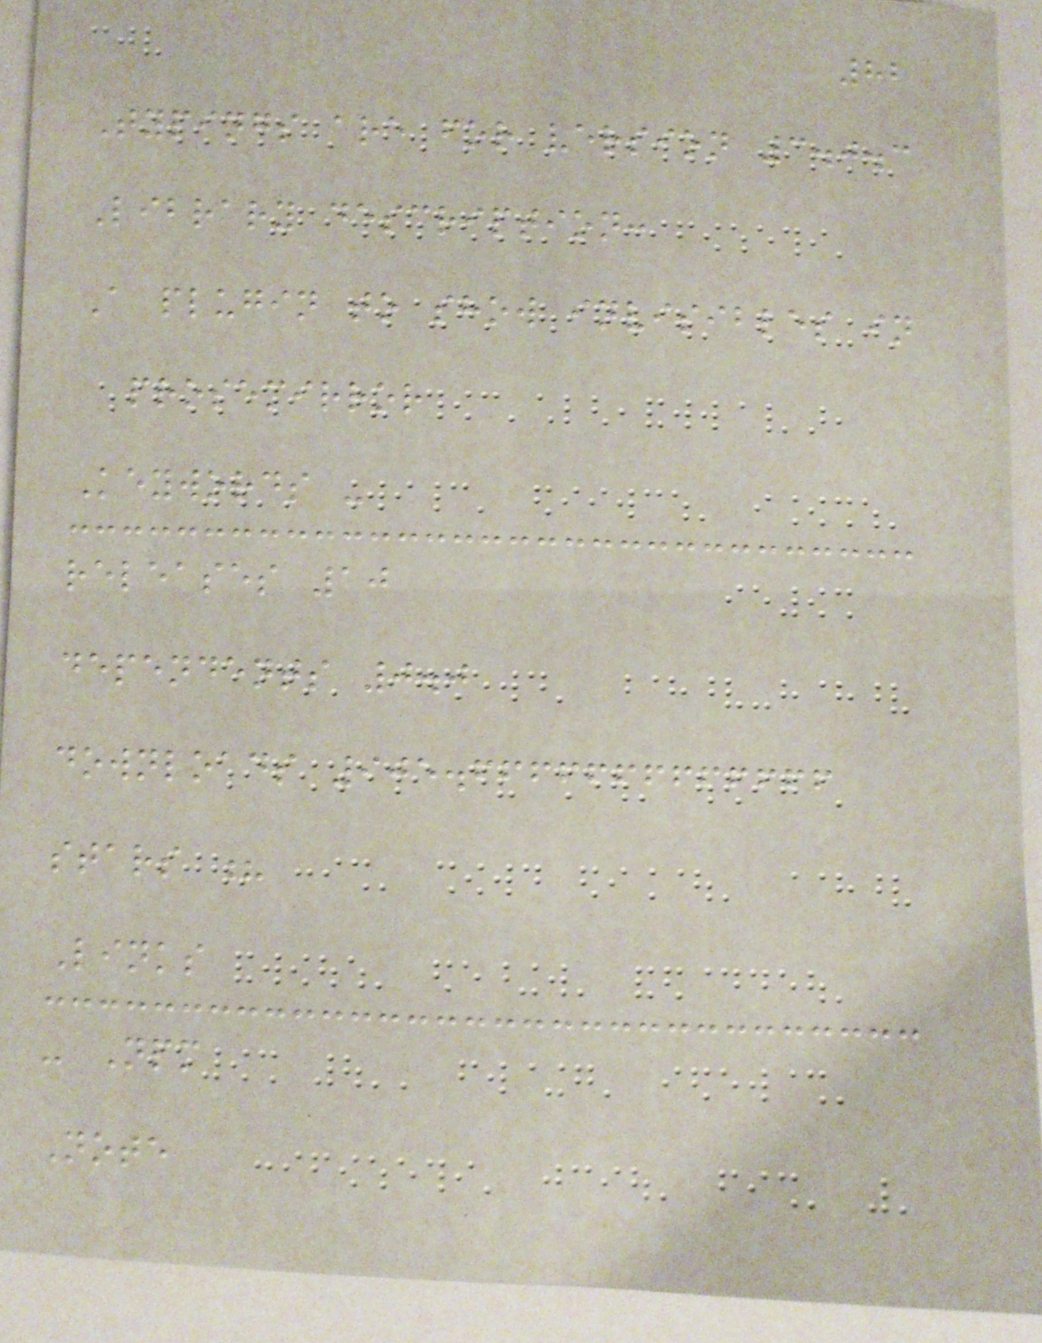82
Typings are for version 3.0.3
Library description:
A plugin to show invisibles in
prosemirror
Keywords -
releases 10
dependents 0.0
downloads 905.6666666666666
stars ?
Links
- Npm
Note
